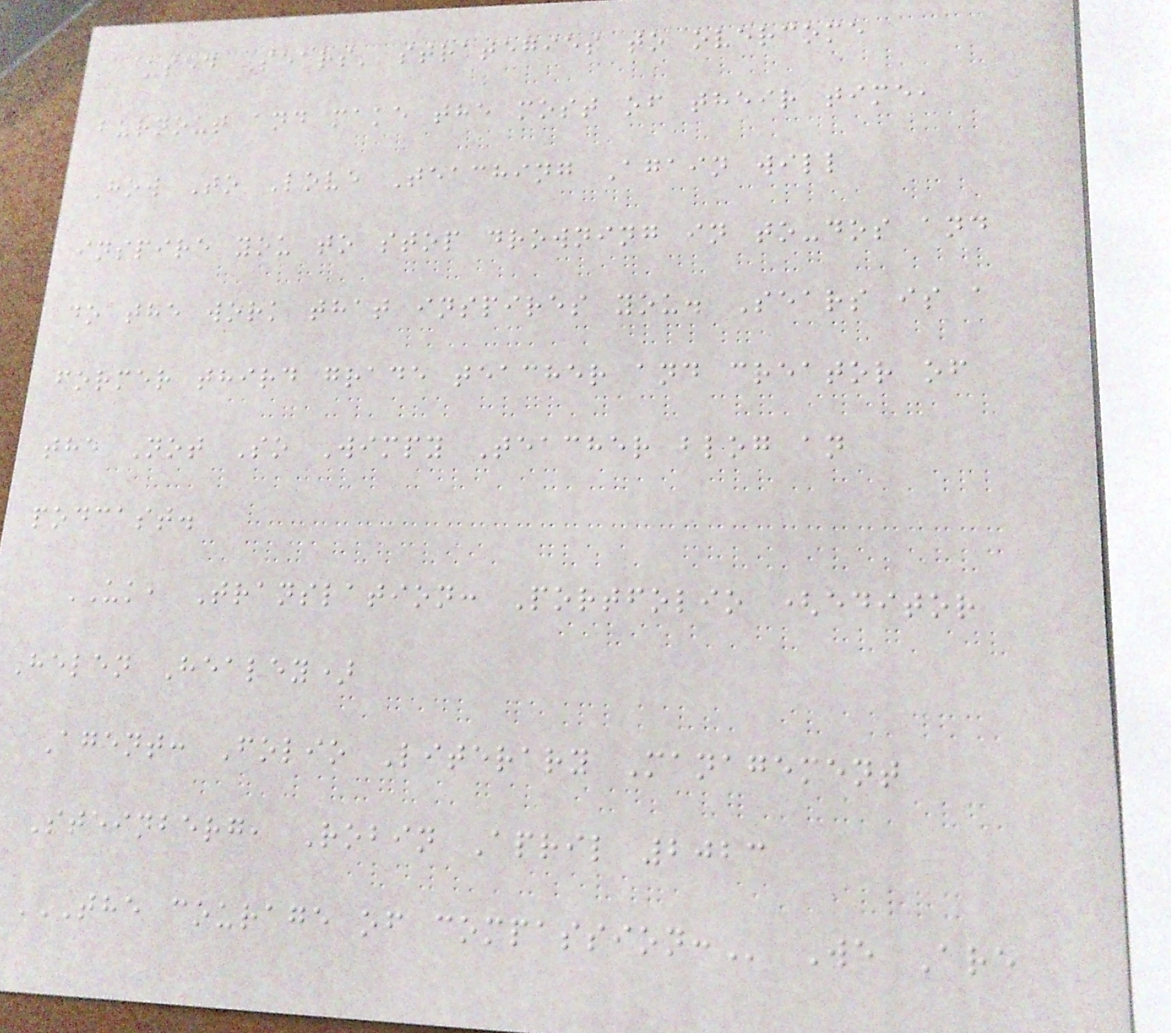used Sears' strategies to overcome
burnout and make the most of their time,
How To Love Teaching Again will
inspire you to stop drowning in to-dos and
do the work that inspires you. Sears is a
former third grade teacher and creator of
the Not So Wimpy Teacher blog an
podcast.
UK, Translation: Portfolio (editor
Helen Healey)
Agent: Folio Literary Management
Steinberg, Robin April 2023
THE COURAGE OF COMPASSION: We Are
